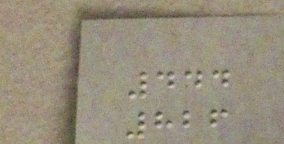444
826
